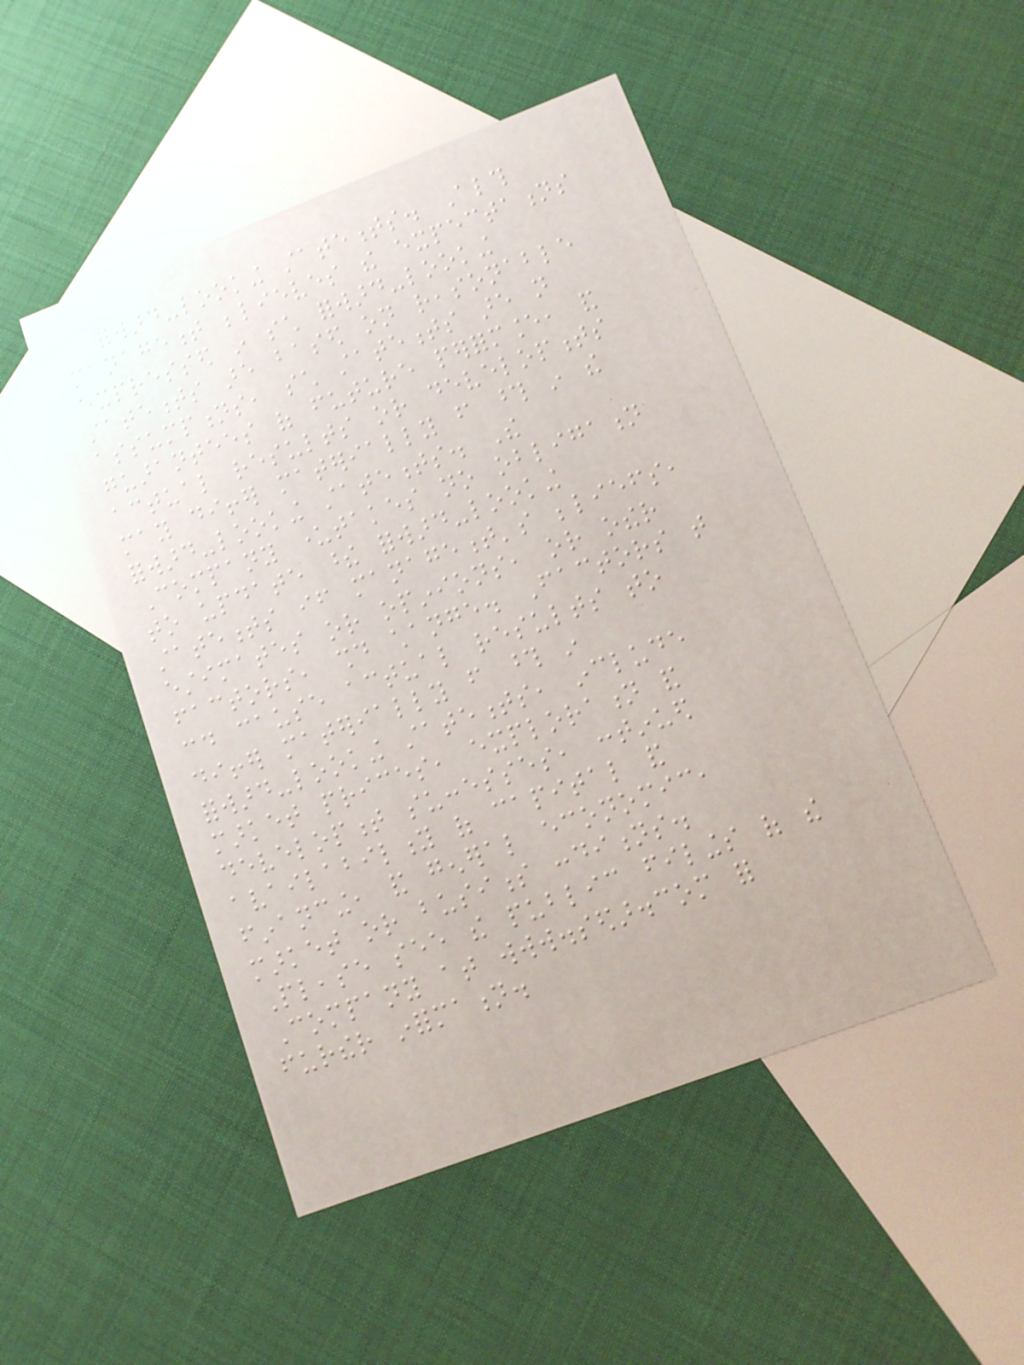forward-looking statements. Although
management believes the expectations
expressed in such forward-looking
statements are based on reasonable
assumptions, such statements are not
guarantees of future performance, and
actual results or developments
may differ materially from those in the
forward-looking statements. The
Company undertakes no obligation
to update these forward-looking
statements if management's beliefs,
estimates or opinions, or other
factors, should change. Factors that
could cause actual results to
differ materially from those in
forward-looking statements, include
market prices, exploration and
development successes, continued
availability of capital and
financing, and general economic,
market or business conditions.
Please see the public filings of the
Company at www.sedar.com for
further information.
